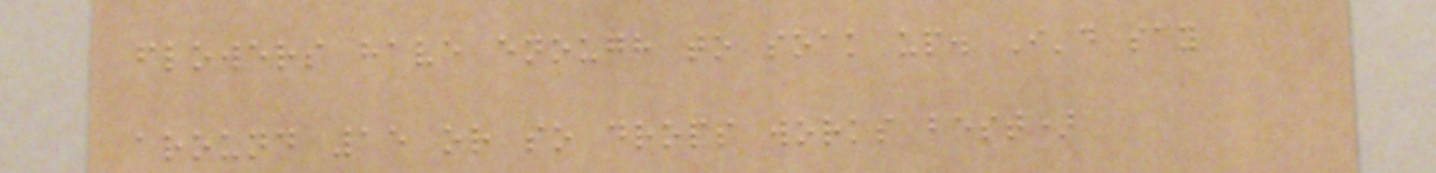flowers have enough to soak up. I'd say
around 15 or so drops works best)
